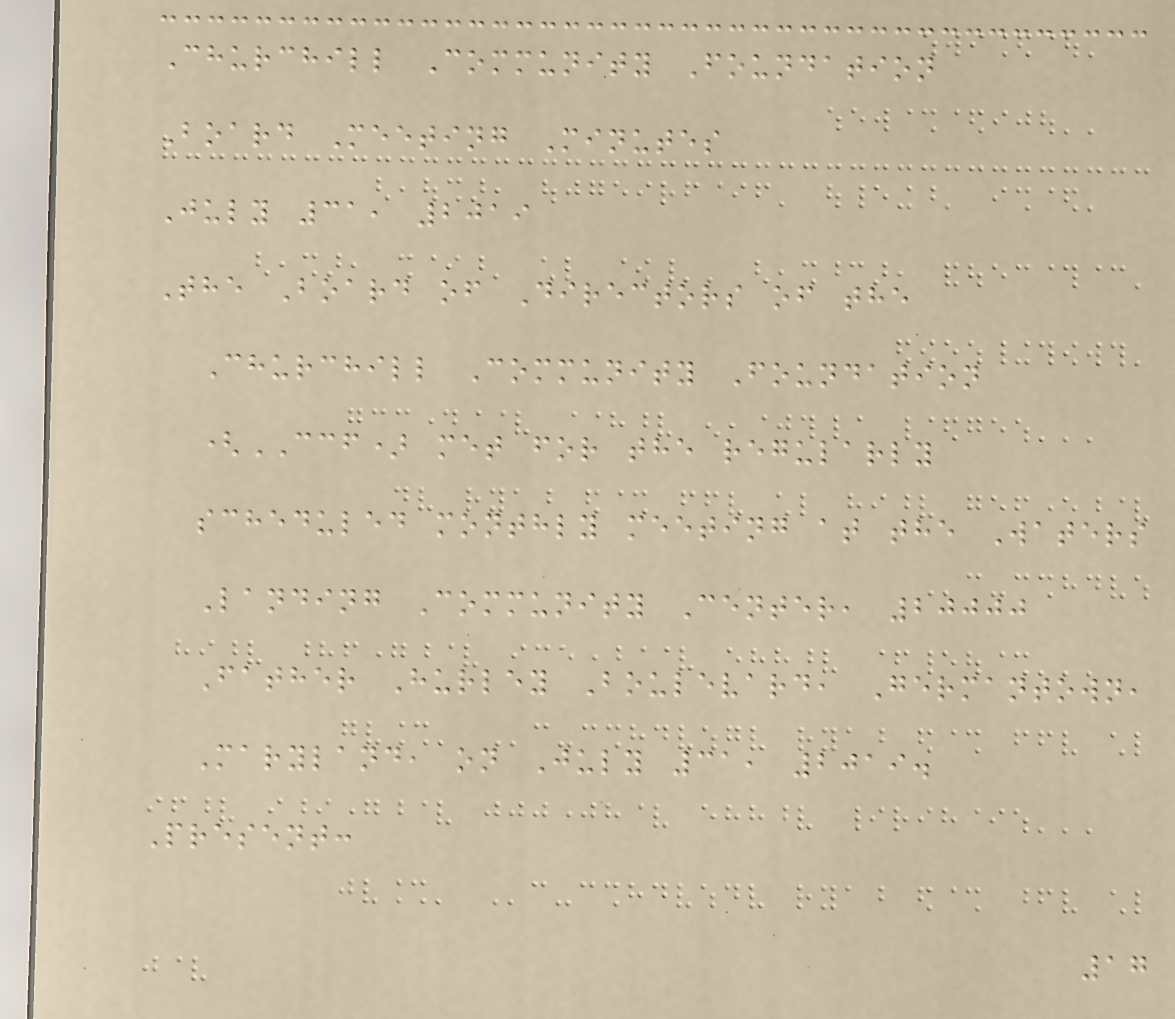Churchill Community Foundation
Board Meeting Minutes
July 31, 2019
The Board of Directors of the
Churchill Community Foundation
(CCF) met for the regularly
scheduled monthly meeting at the Waters
Landing Community Center, 20000
Father Hurley Boulevard, Germantown,
Maryland, on July 31, 2019.
Present:
17
